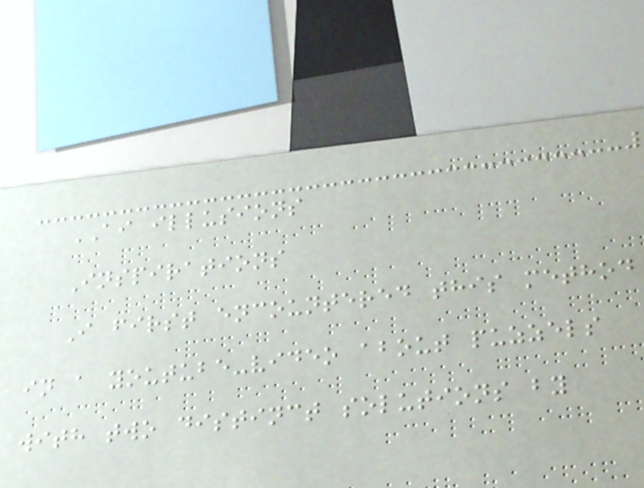AI illusions
Inspirations
I first encountered this method
in a youtube-video about puzzels
with two distinct solutions by
